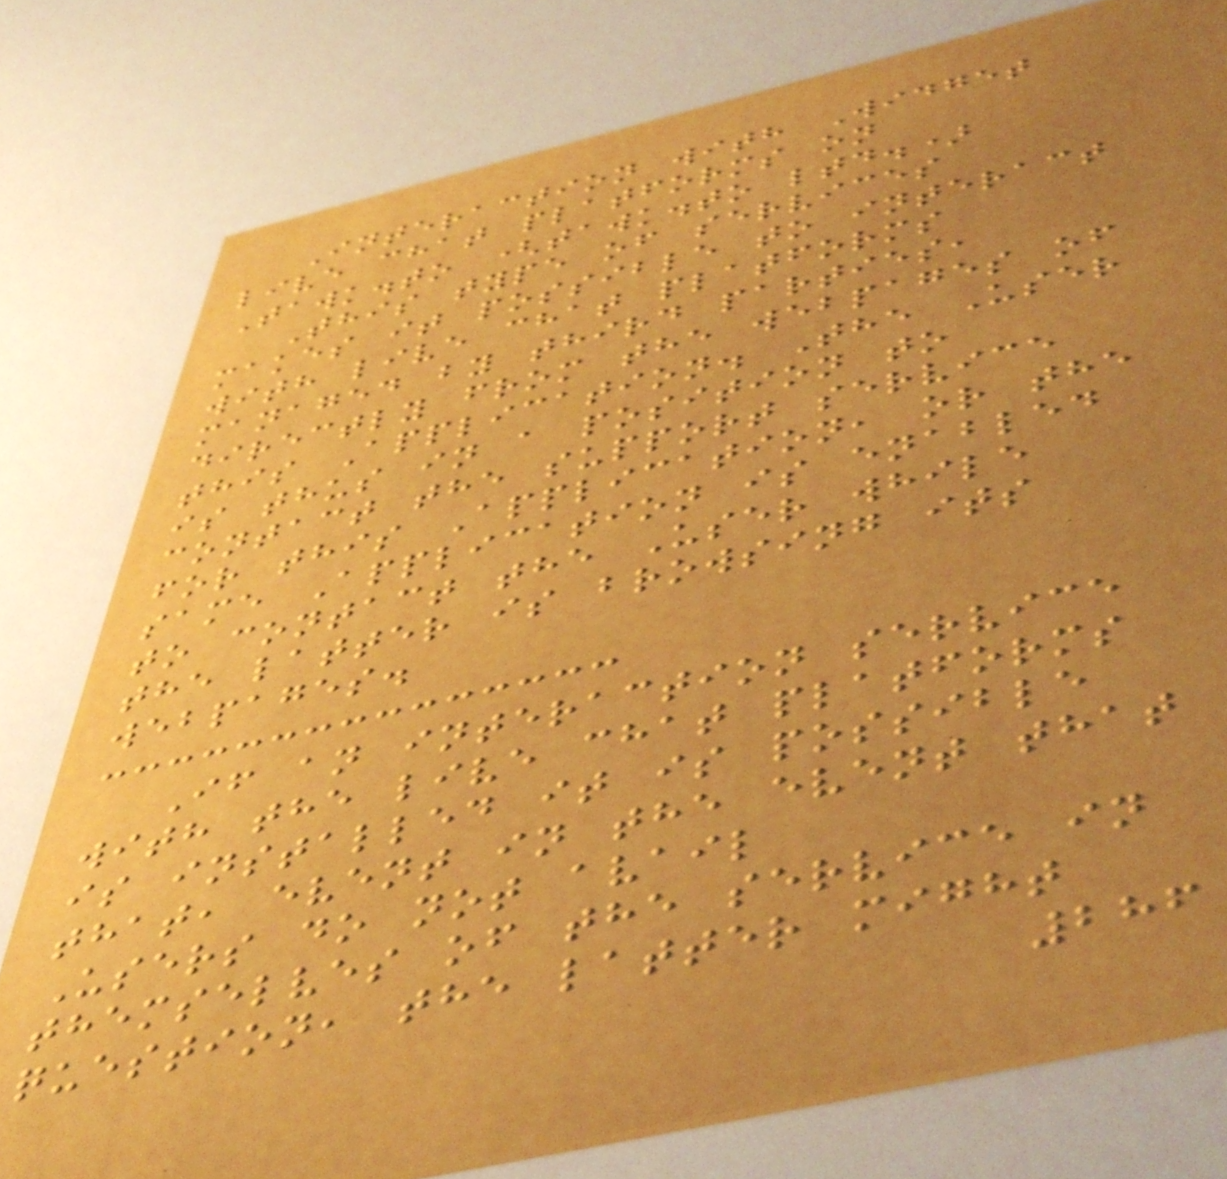Interaction with Widget
live chat platforms on
Tawk.to (tawk.to ltd.)
This type of services
makes it possible to interact
with live chat platforms
managed by third parties,
directly from the webpages of
this Application. The User
is thus in a position to
contact the support service
for this Application, or the
same Application is enabled
to contact the User while
the latter is browsing its
webpages.
If an interaction service
with the live chat platforms
is installed it is possible
that, event in the event that
Users do not avail
themselves of the service in
question, the latter might
286
